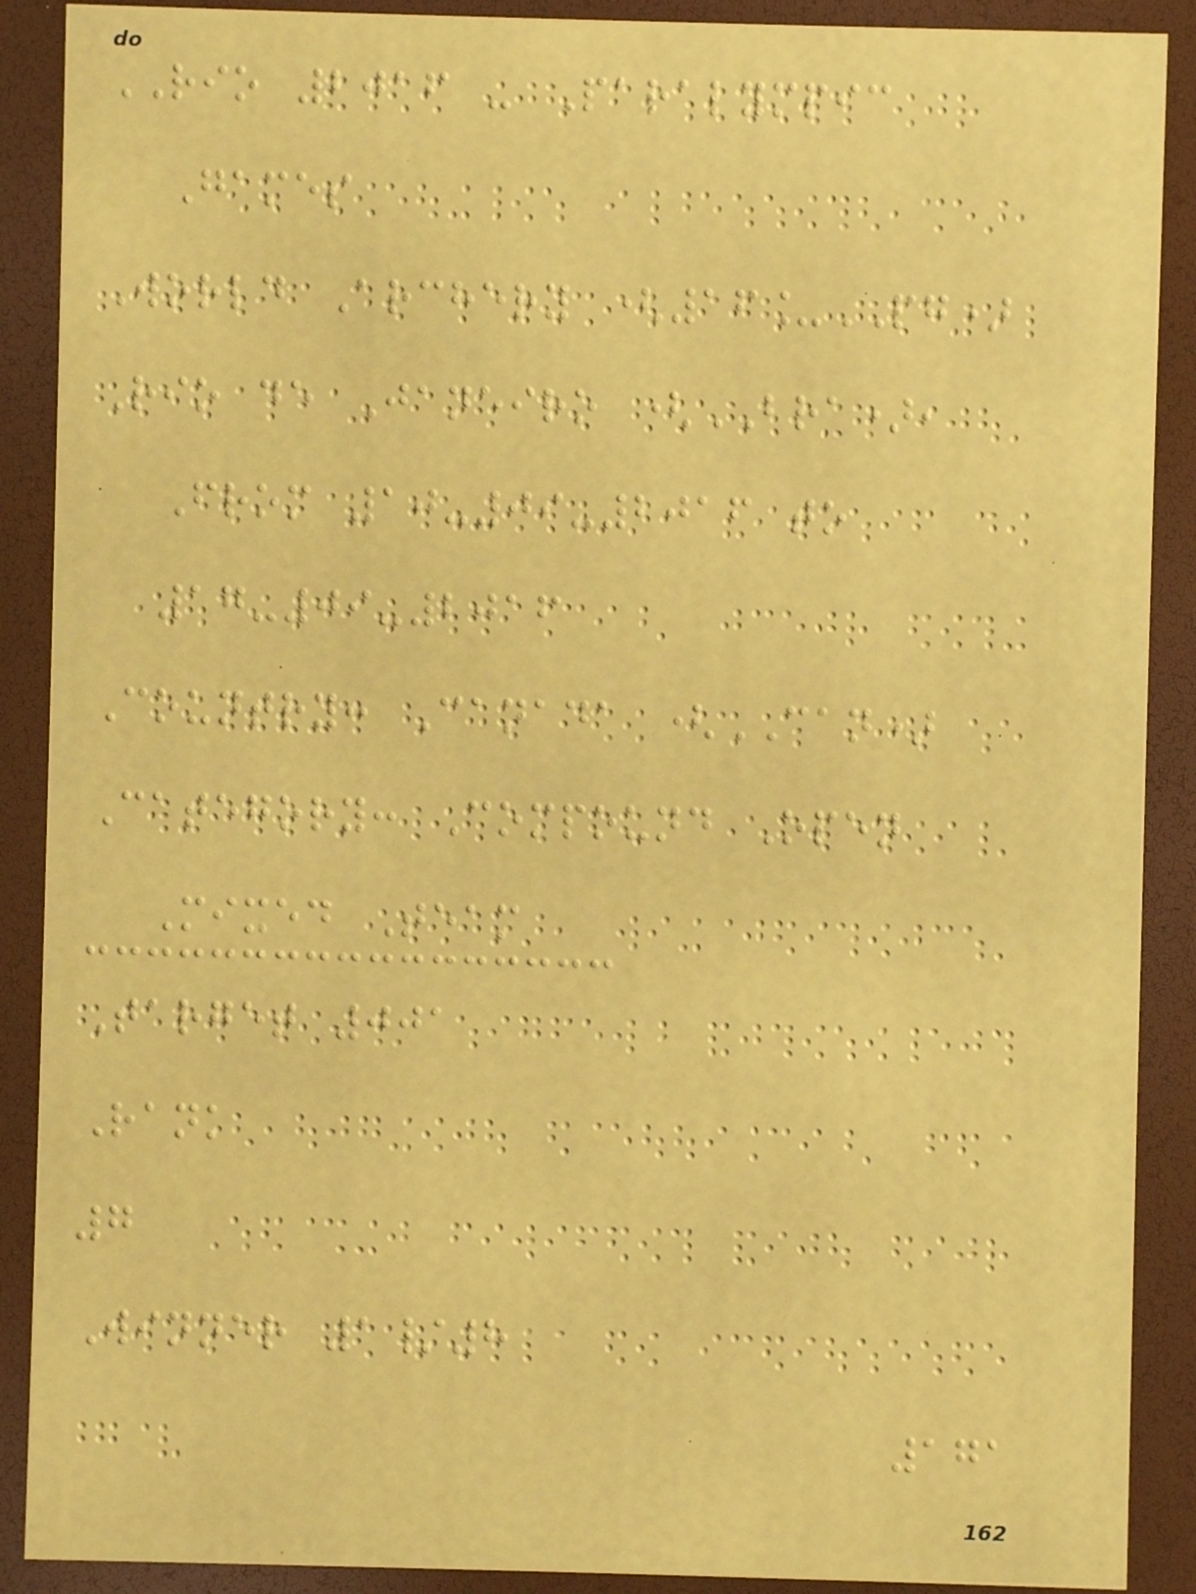RIO 2016 - Paralympic
Games
World Archery (16_PG)
Rio de Janeiro (BRA),
From 10-09-2016 to
17-09-2016
Country: Canada (CAN)
Category: Compound Open
Mixed Team
Target 001
Rank
7
Winner 1/8
171
